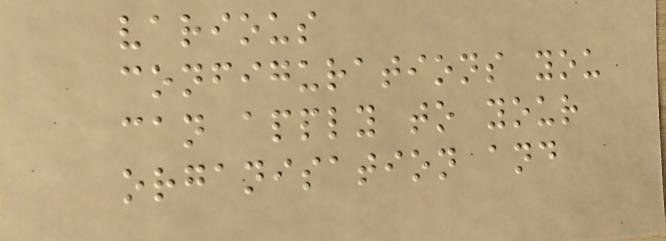various
configurations you
can apply to your
organisation and
